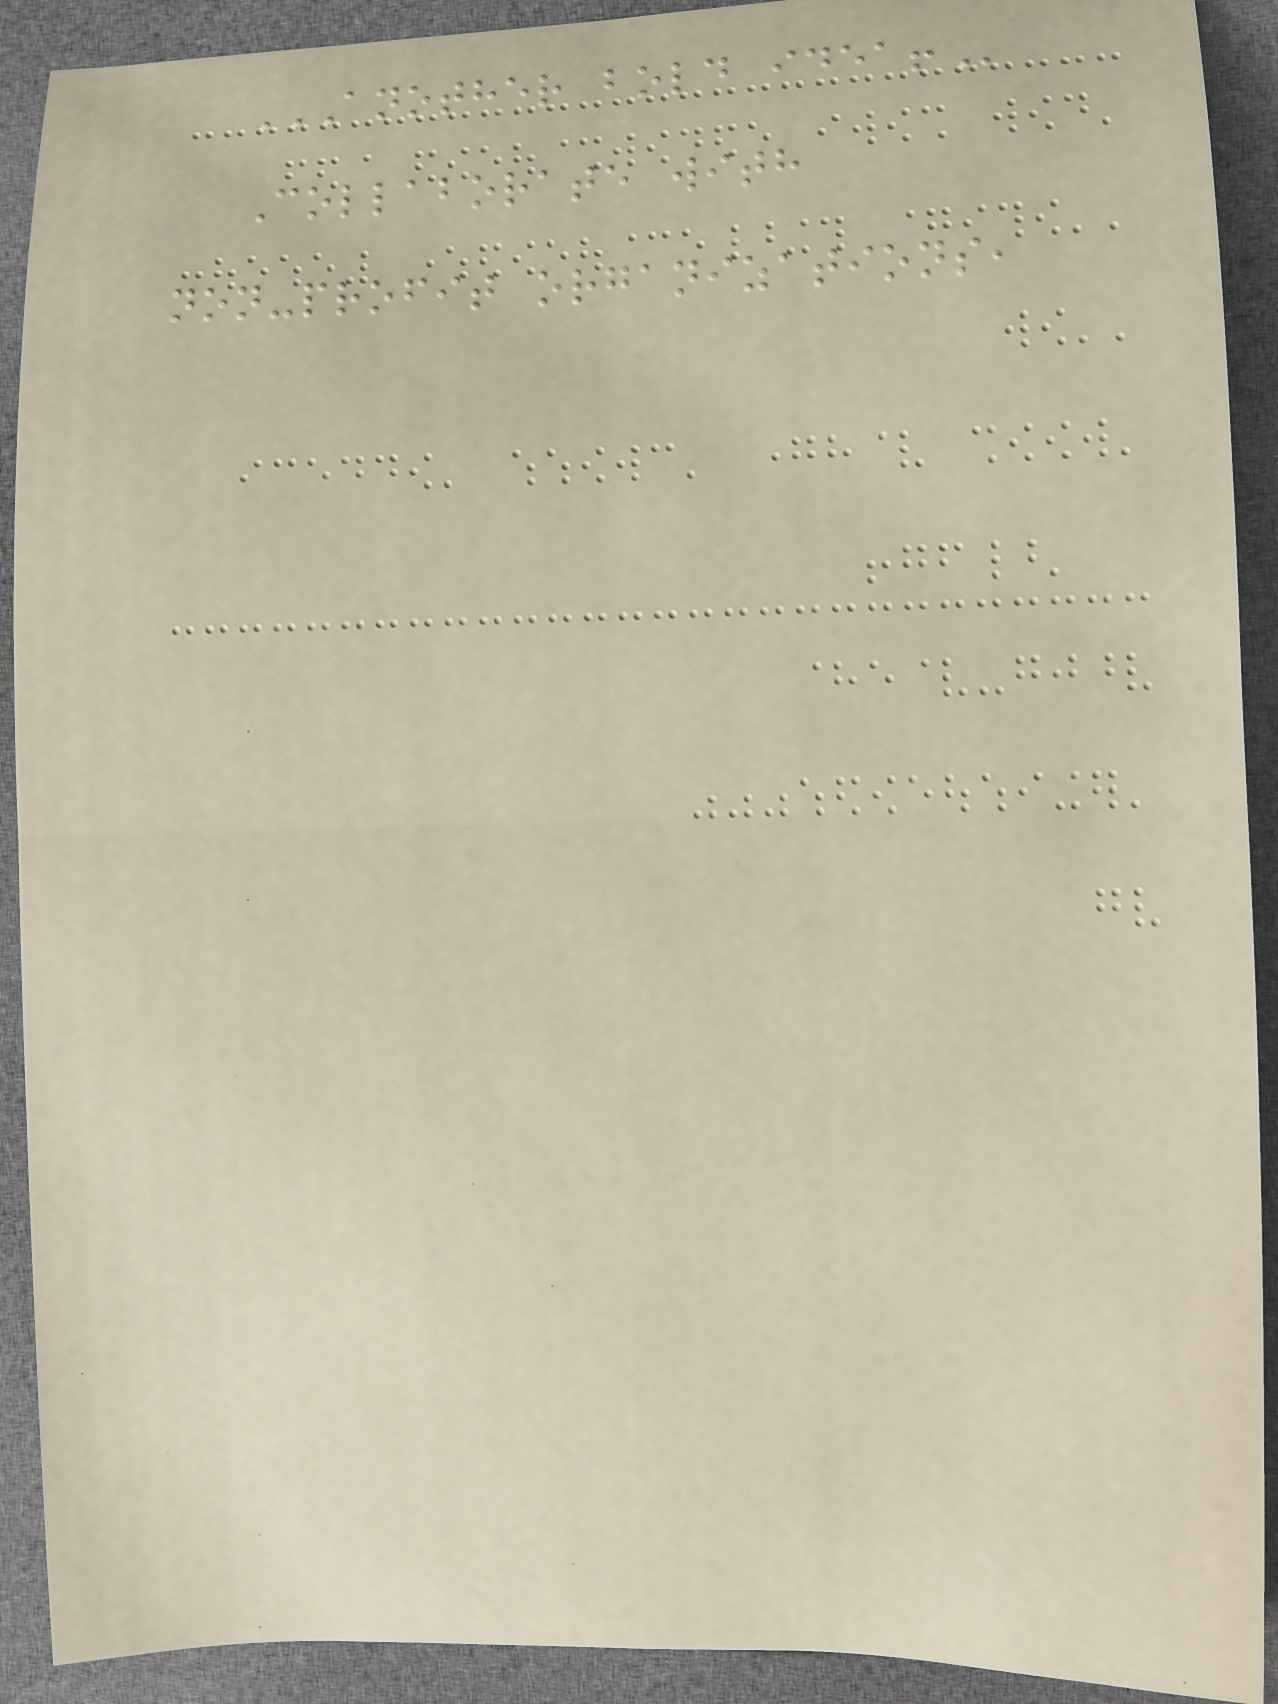ANOTHER BOLD IDEA!
Collaborate with
non-profit organizations,
